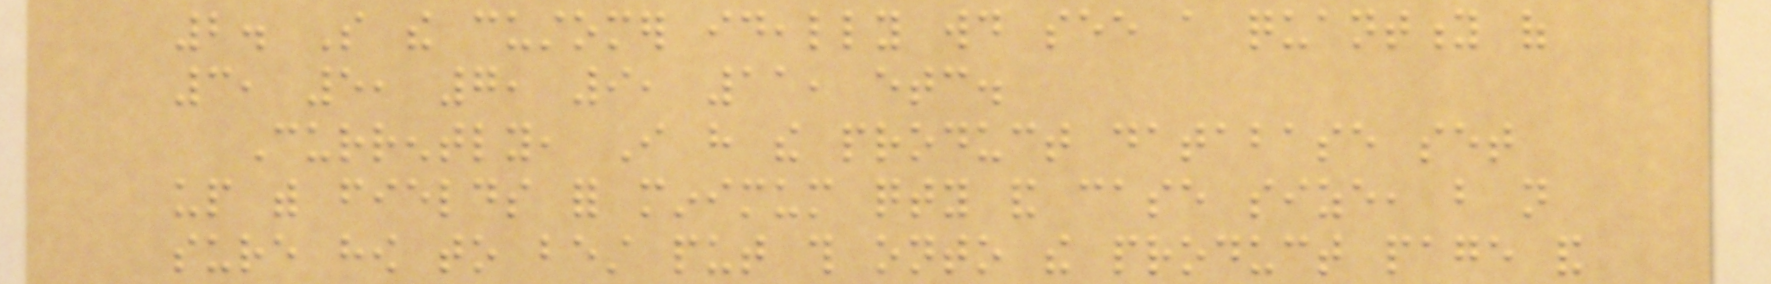2. So the customer ideally would see a quantity of
3, 5, 7, 9, 11, etc.
Currently, I have the product database set
up with fields for minimum qty and case size, but not
sure how to best put this onto the product page and
